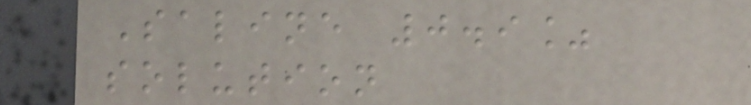Saline 0.9%
solution
